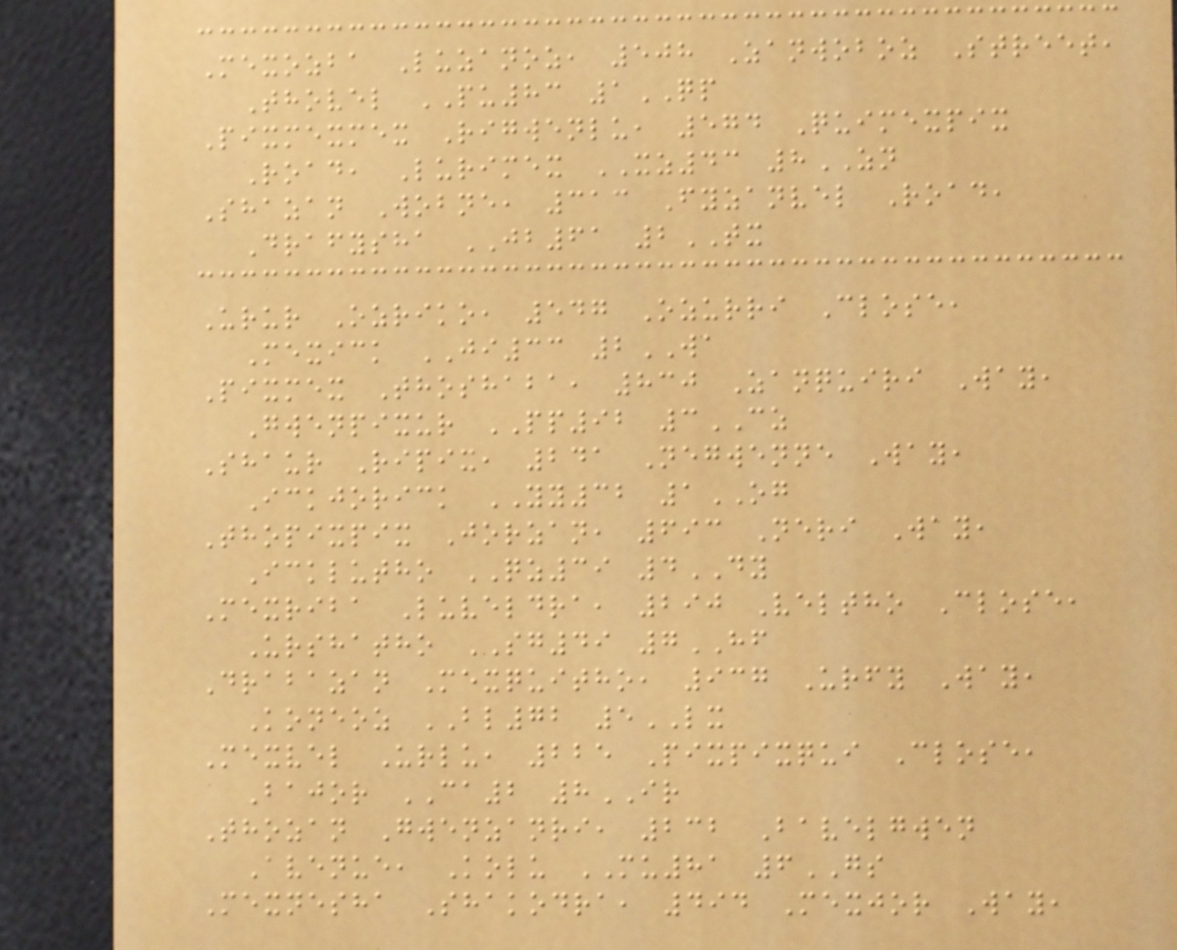Mexozba Luzanoz, 508 Zanwoboz Street,
Thovel PU83 1QP
Pixmexmex Rigwenlu, 574 Quimexpix
Road, Lurimex XZ43 8ZN
Shazan Wobne, 313 Fyzanvel Road,
Drafysha JB61 2TX
Urur Ozriko, 547 Ozurri Close,
Mexick JI33 2WA
Pixmex Thoshaba, 830 Zanquiri Way,
Gwenpixur PP92 3CZ
Shaur Ripix, 241 Negwenne Way,
Ickjorick YY32 1OG
Thopixpix Jorzan, 693 Neri Way,
Icklutho QZ39 4DY
Mexriba Luveldra, 290 Veltho Close,
Urshatho SG49 7HF
Drabazan Mexquitho, 937 Urfy Way,
Koneoz BL72 5LX
Mexvel Urlu, 225 Pixpixqui Close,
Bajor CA2 8IR
Thozan Gwenzanri, 232 Bavelgwen
Avenue, Kolu MU81 6GS
Mexnesha Shakodra, 494 Mexjor Way,
